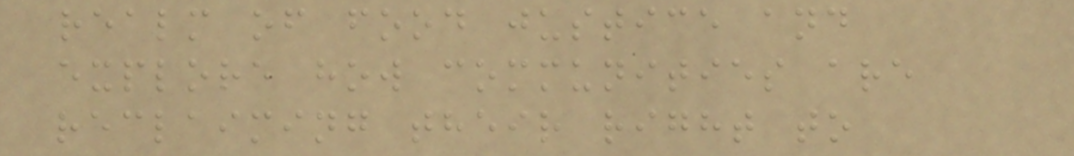realm of food justice and
explore how communities are
reclaiming their right to
